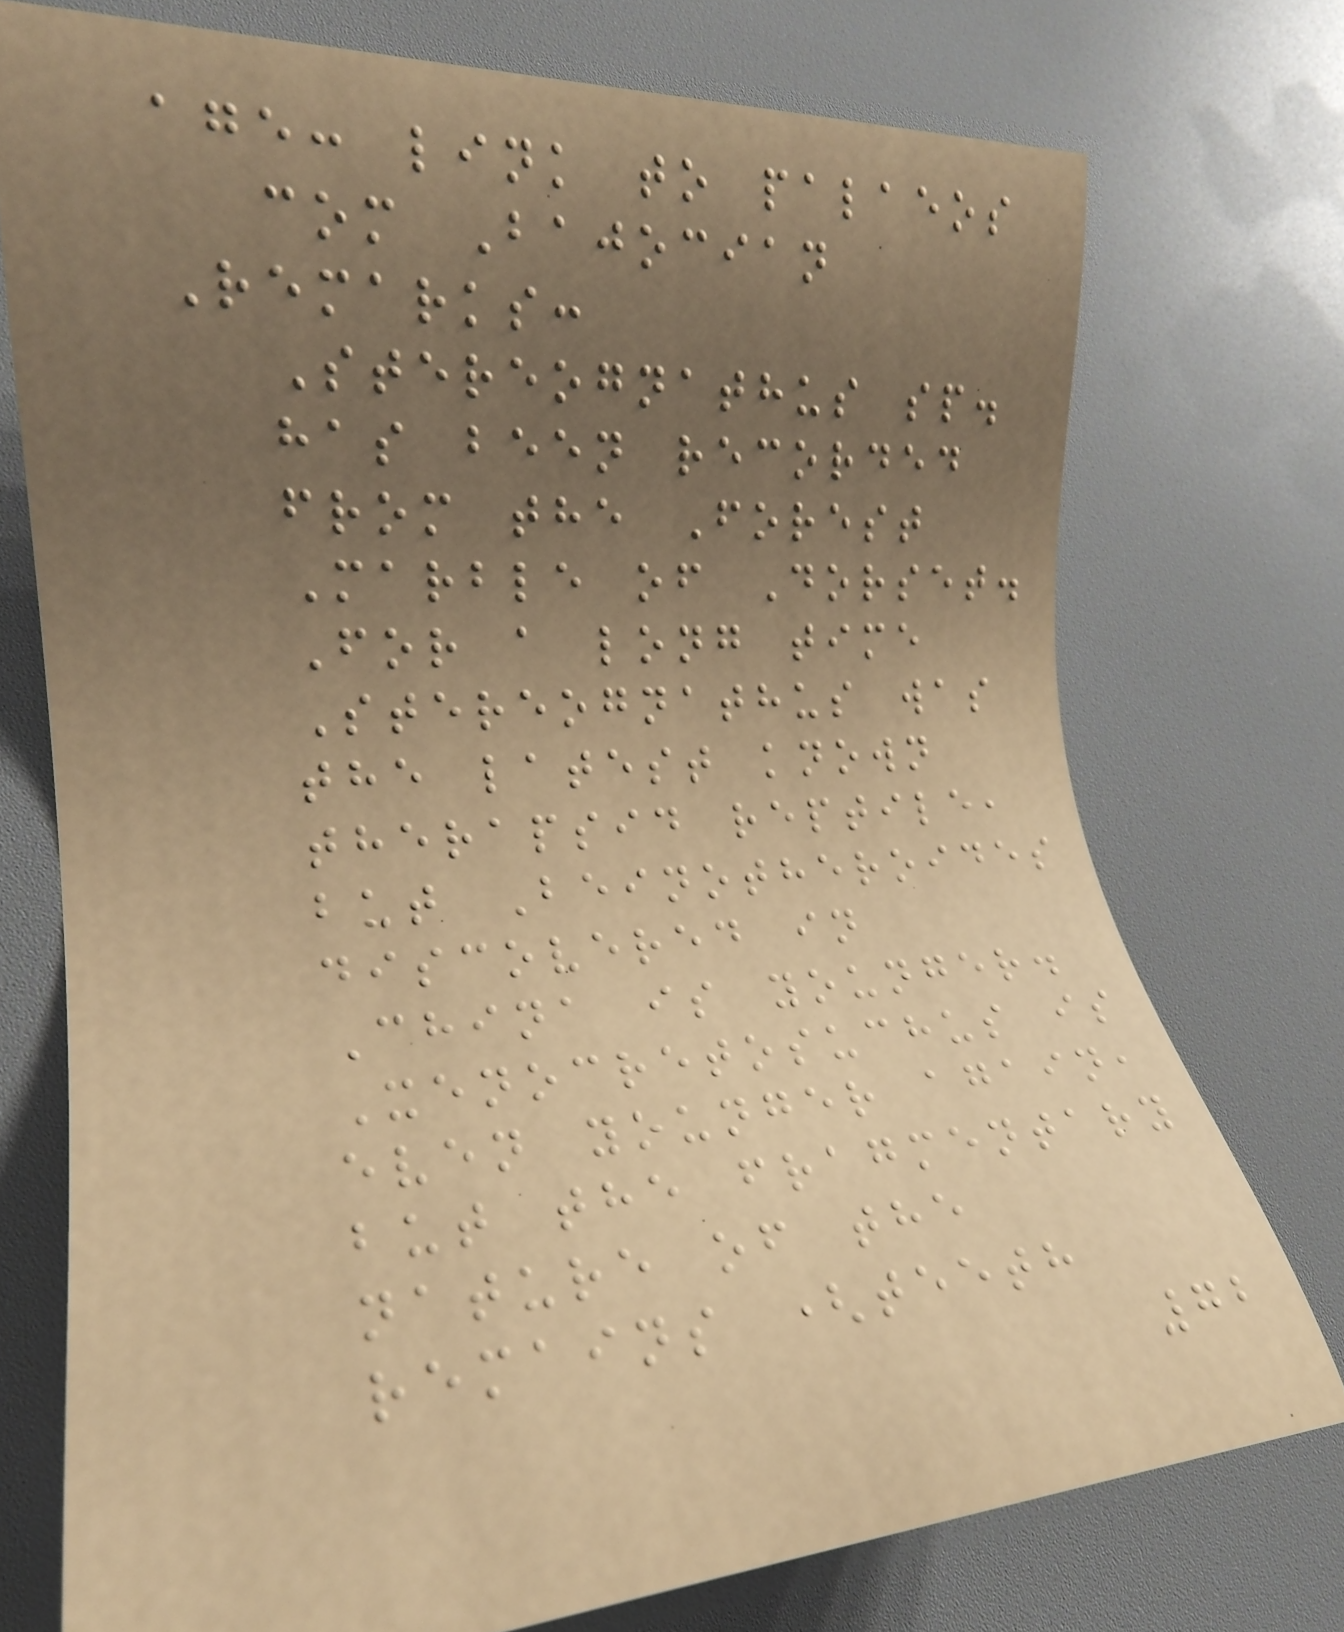age: link to palaeos
com Bajocian
Remarks:
Stereognathus sp.
has been recorded
from the Forest
Marble of Dorset.
For a long time
Stereognathus was
the latest known
therapsid reptile,
but Beinotheroides
discovered in
China is younger.
Xenocretosuchus is
even younger again,
but the fragmentary
nature of the
remains (teeth
72
